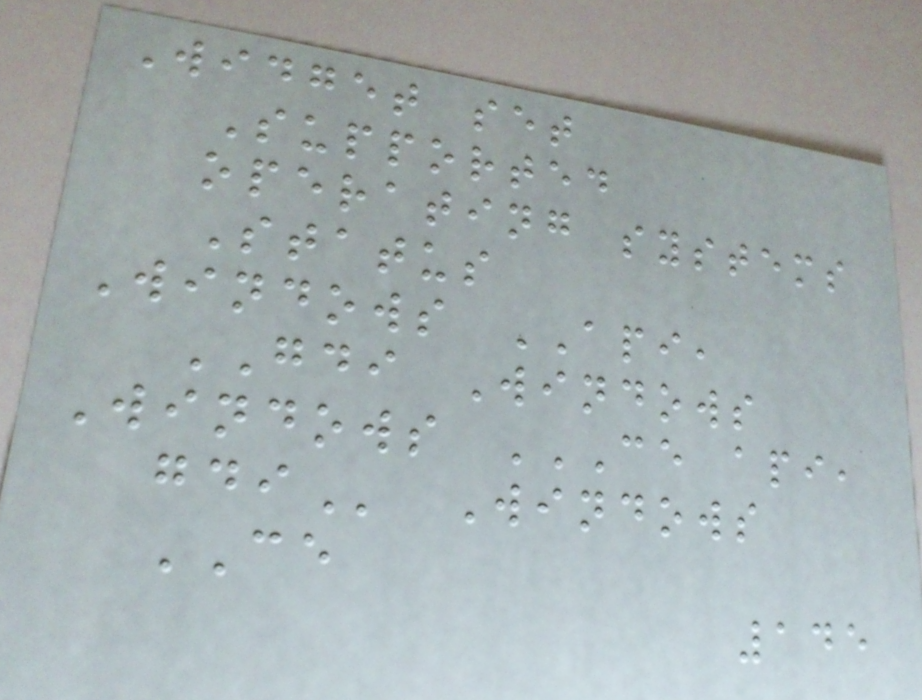Widget set
Supported
operating systems
Status
Windows API,
GDI Windows
Windows CE API,
GDI Windows
CE
145
